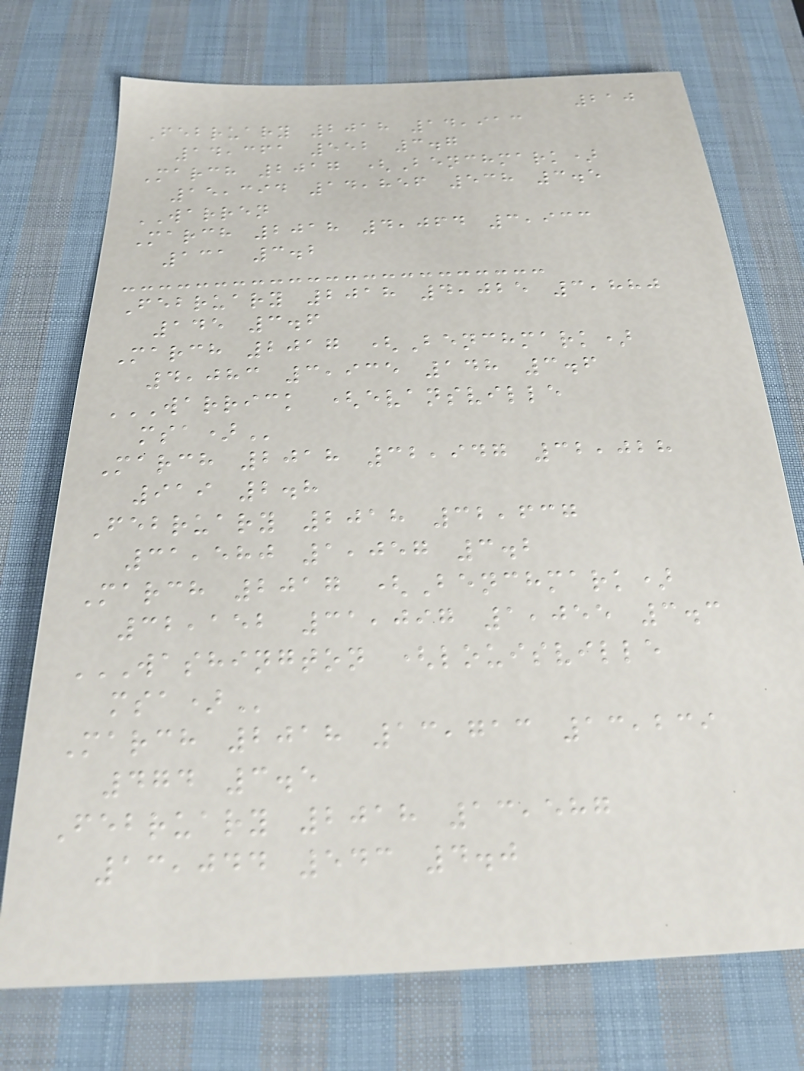210
February 2018 14,913
14,361 552 3.7
March 2017 (Benchmark)
15,394 14,856 538 3.5
WARREN
March 2018 4,064 3,933
131 3.2
February 2018 4,025 3,880
145 3.6
March 2017 (Benchmark)
4,083 3,935 148 3.6
WARRICK (EVANSVILLE
MSA)
March 2018 32,947 32,028
919 2.8
February 2018 32,637
31,580 1,057 3.2
March 2017 (Benchmark)
32,152 31,097 1,055 3.3
WASHINGTON (LOUISVILLE
MSA)
March 2018 13,713 13,239
474 3.5
February 2018 13,587
13,044 543 4.0
